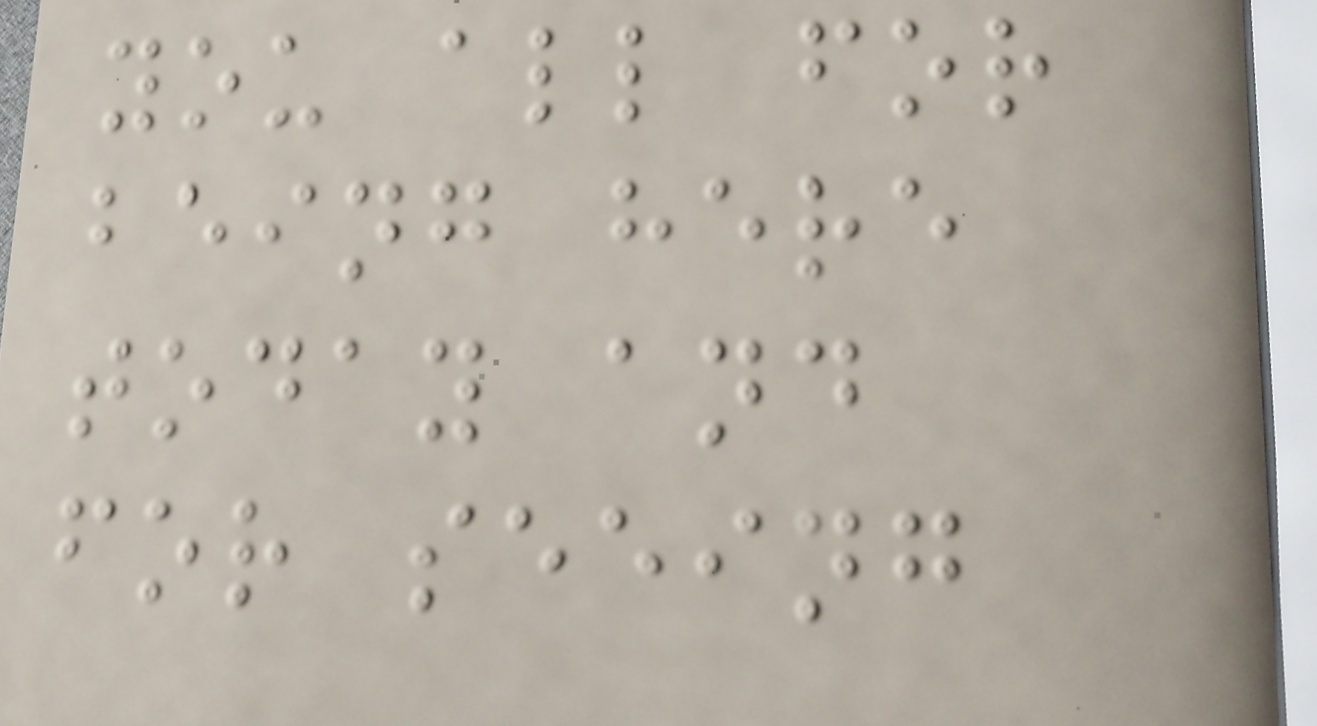you all for
being here
today and
for seeing
